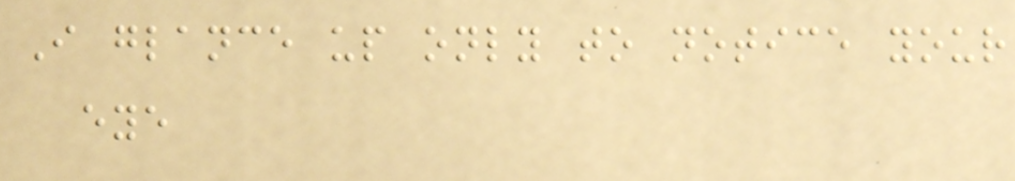I glance up only to notice your
eye
